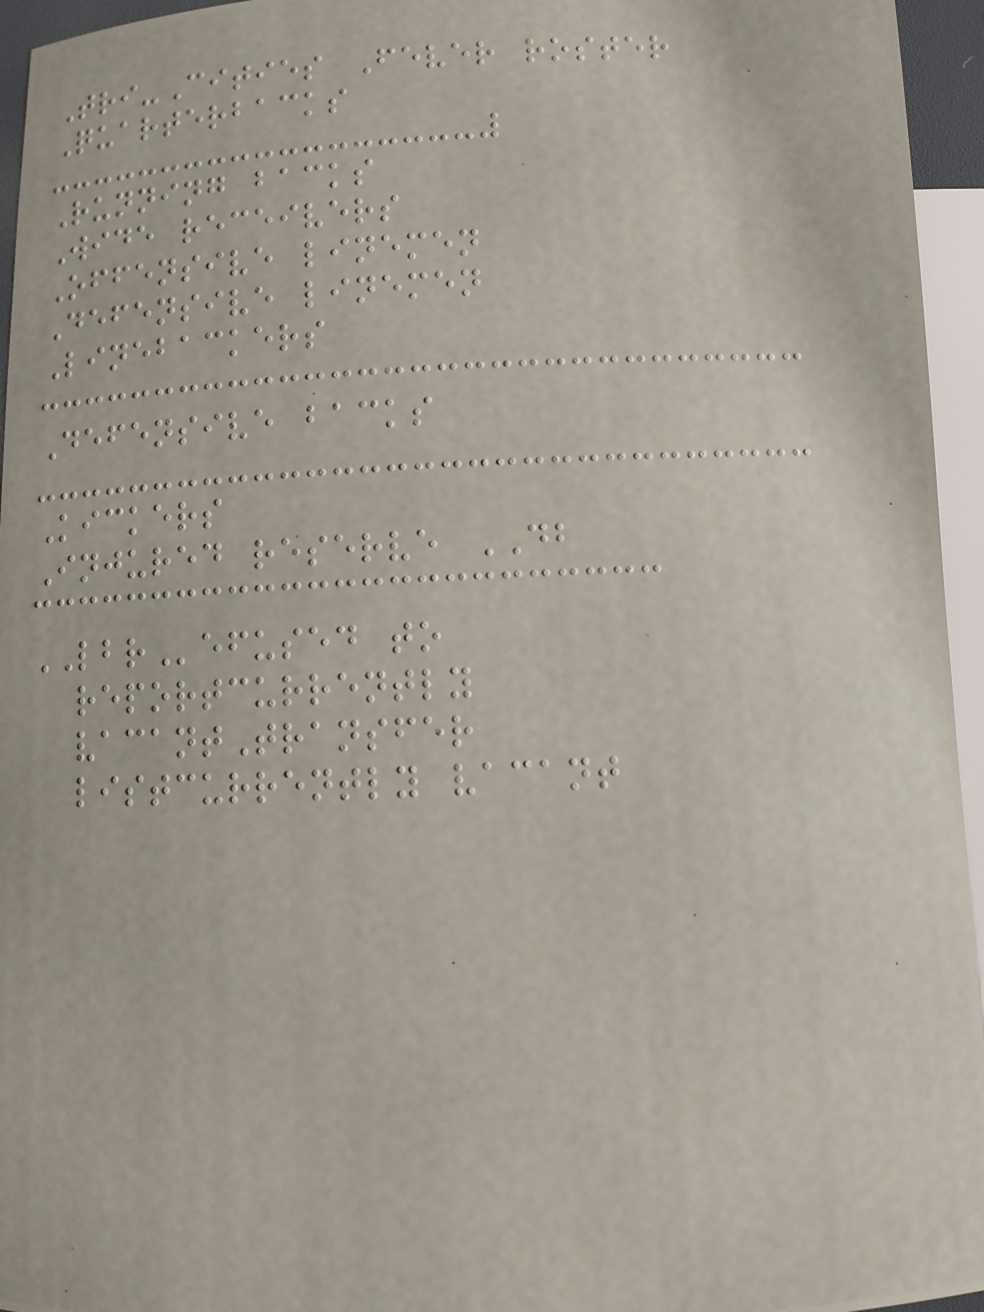Tri-Cities Fever roster
Quarterbacks
Running backs
Wide receivers
Offensive linemen
Defensive linemen
Linebackers
Defensive backs
Kickers
Injured reserve DB
LBRefused to
reportcurrently
vacantTransfer
listcurrently vacant
